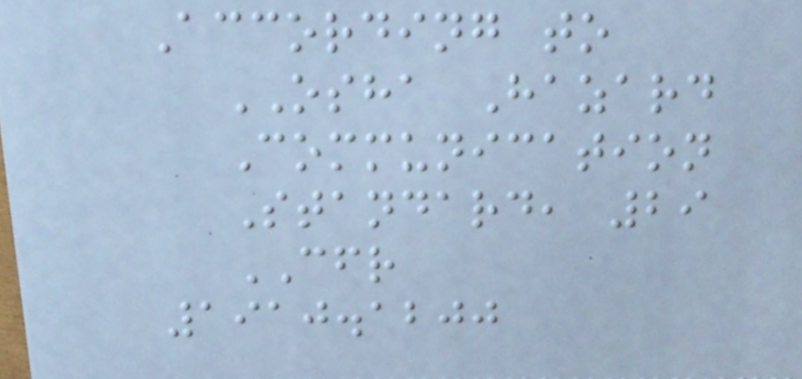According to
OSHA Hazard
Communication
Standard, 29
CFR
1910.1200
